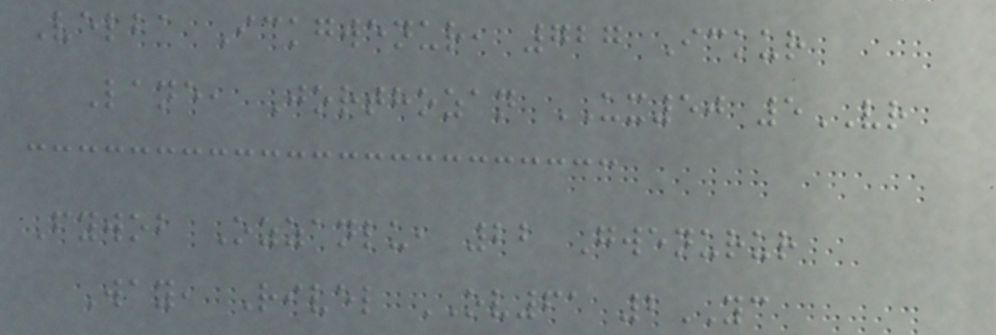Velba Ickgwenur, 727 Ickur
Lane, Jorthozan UX50 5VR
Fywob Ozzanlu, 22 Gwenurur
Way, Rivel OV61 2YC
